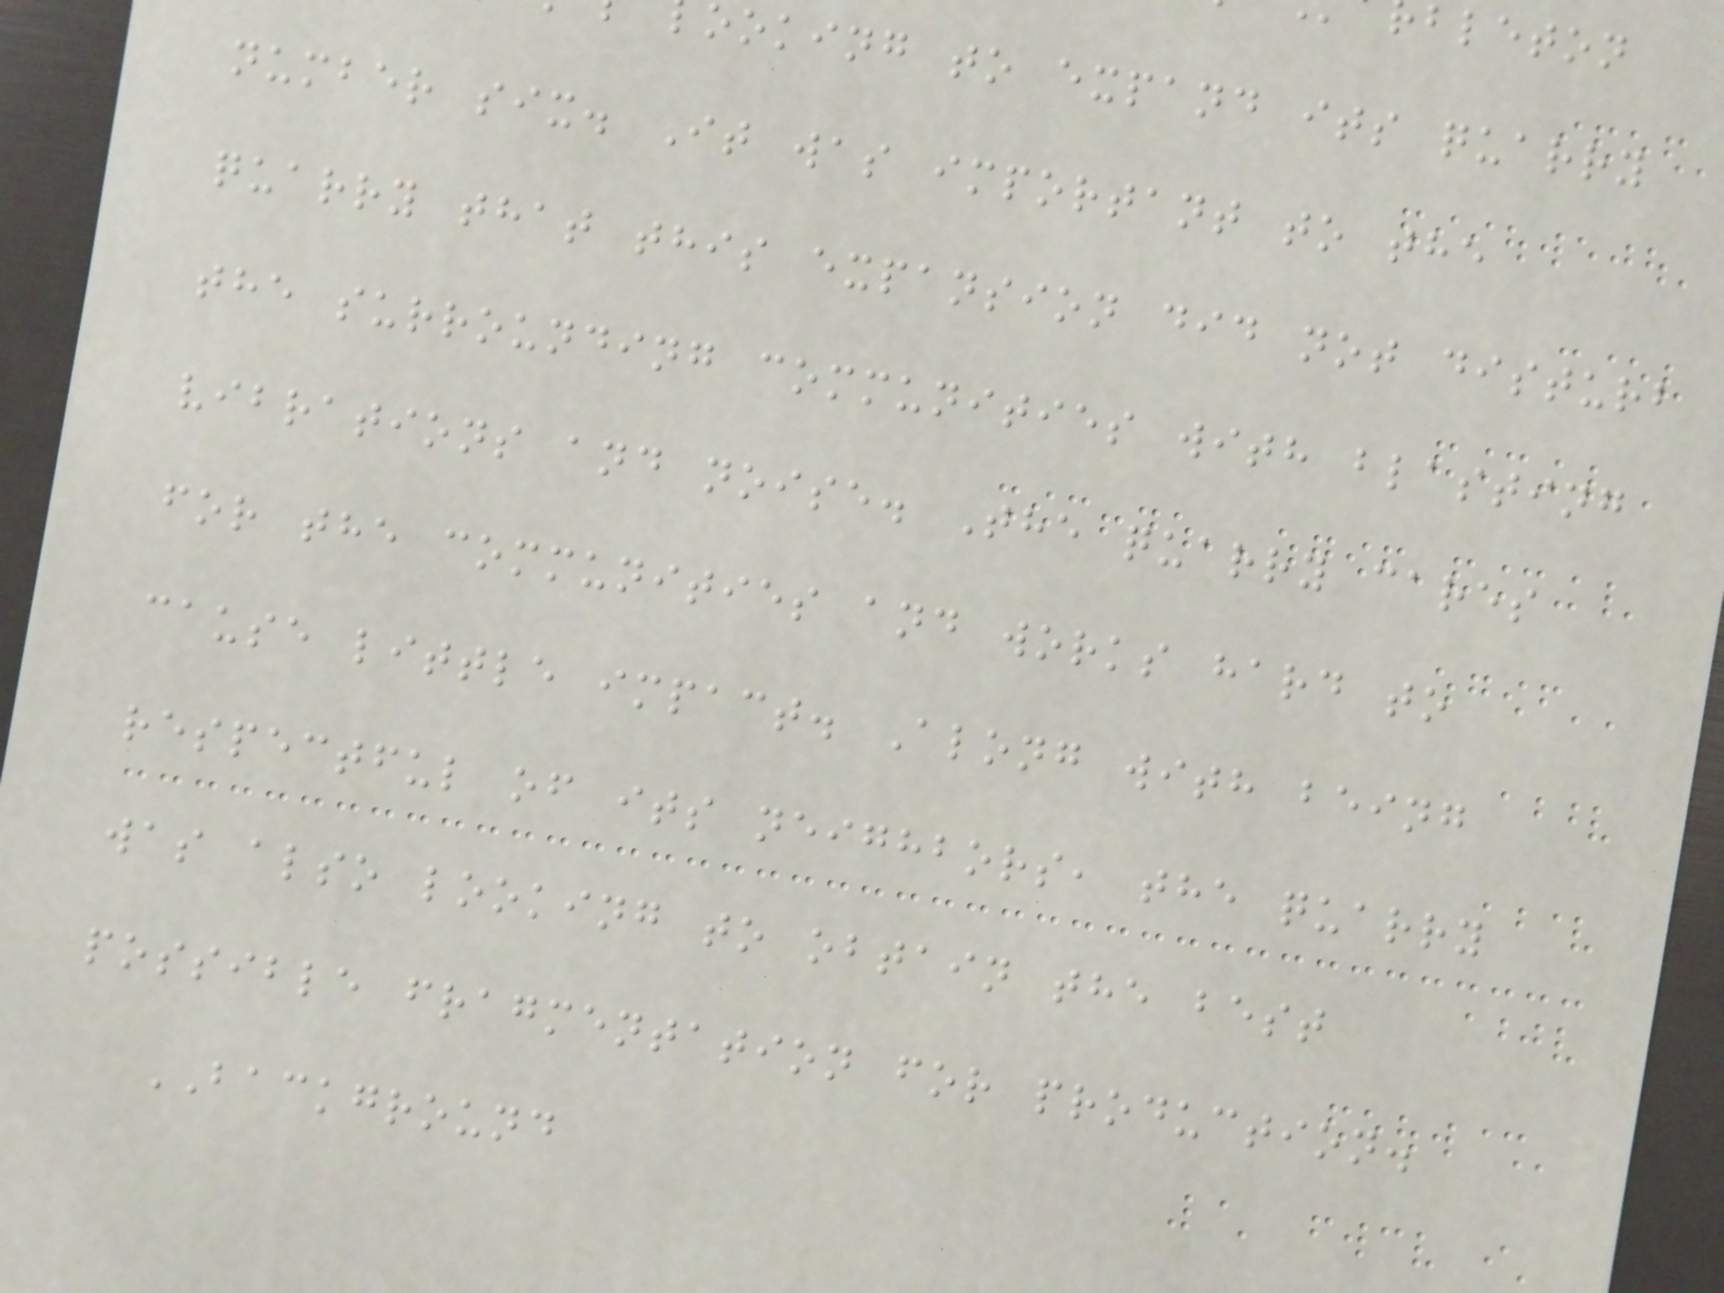ooking to expand its quarry
number six. It was important to the
quarry that this expansion did not disturb
the surrounding communities with blasting
vibrations and noise. The quarry cares
for the communities and works hard to
cause little impact. Along with being
respectful of its neighbors, the quarry
was also looking to obtain the best
possible fragmentation for production.
BACKGROUND
